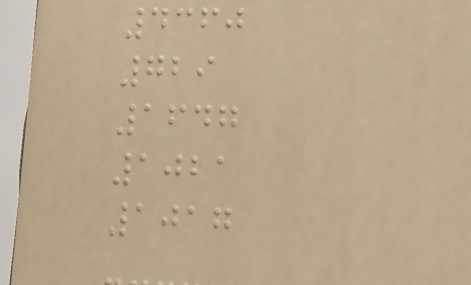4360
729
1647
1021
1017
